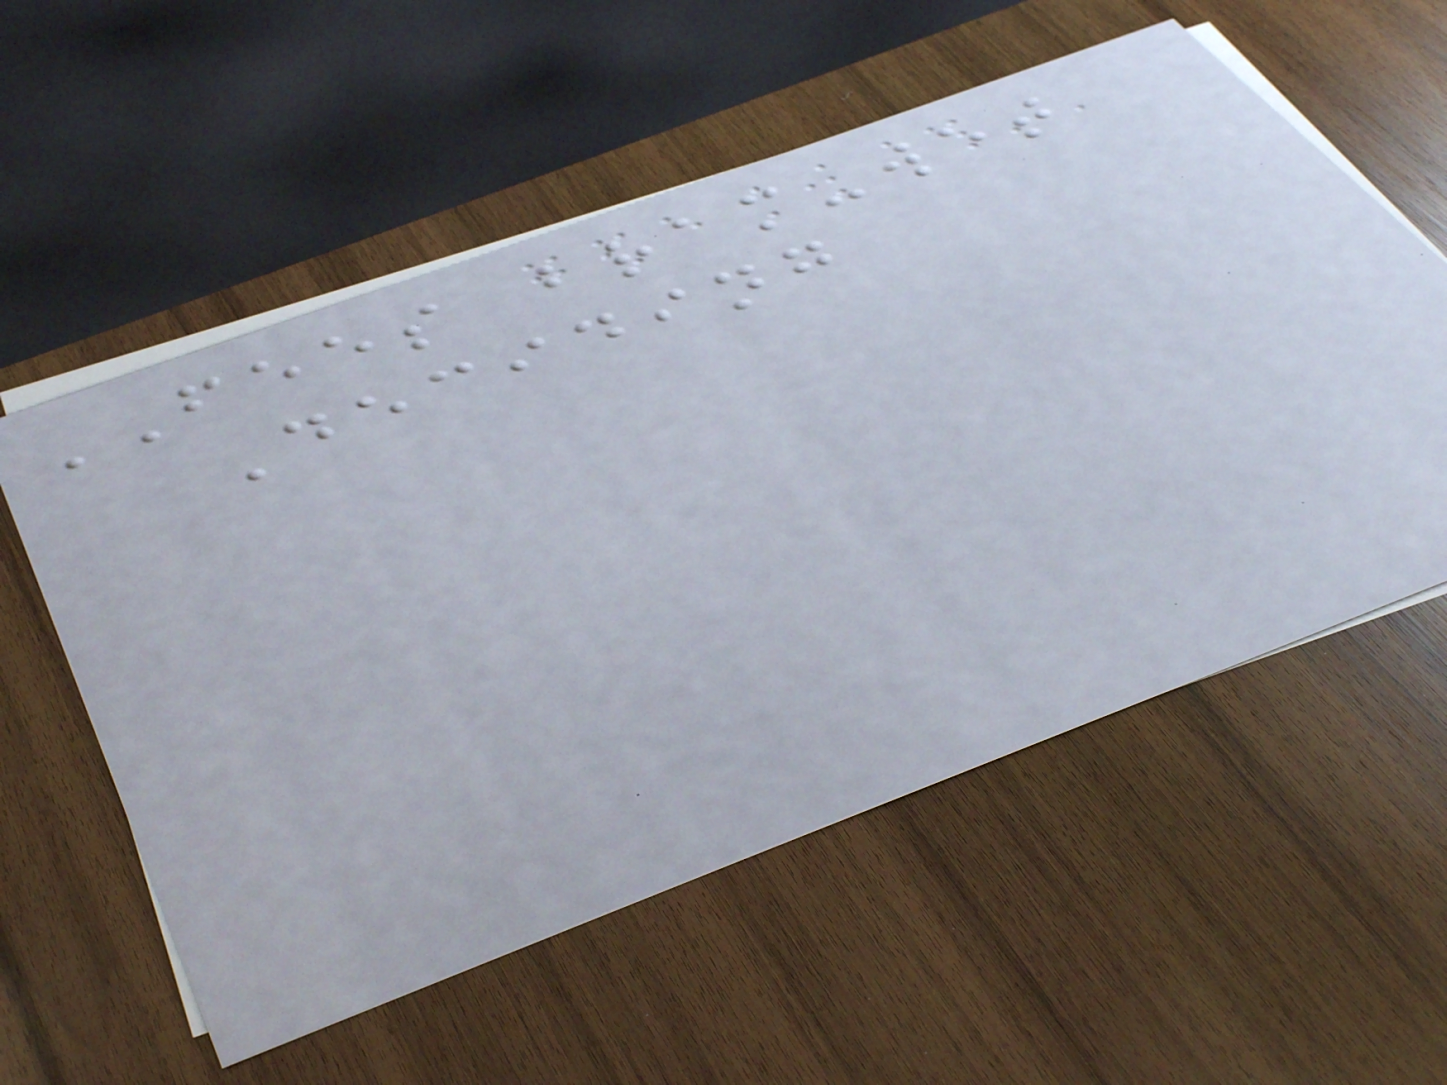FEES bram-wet
Deciding
